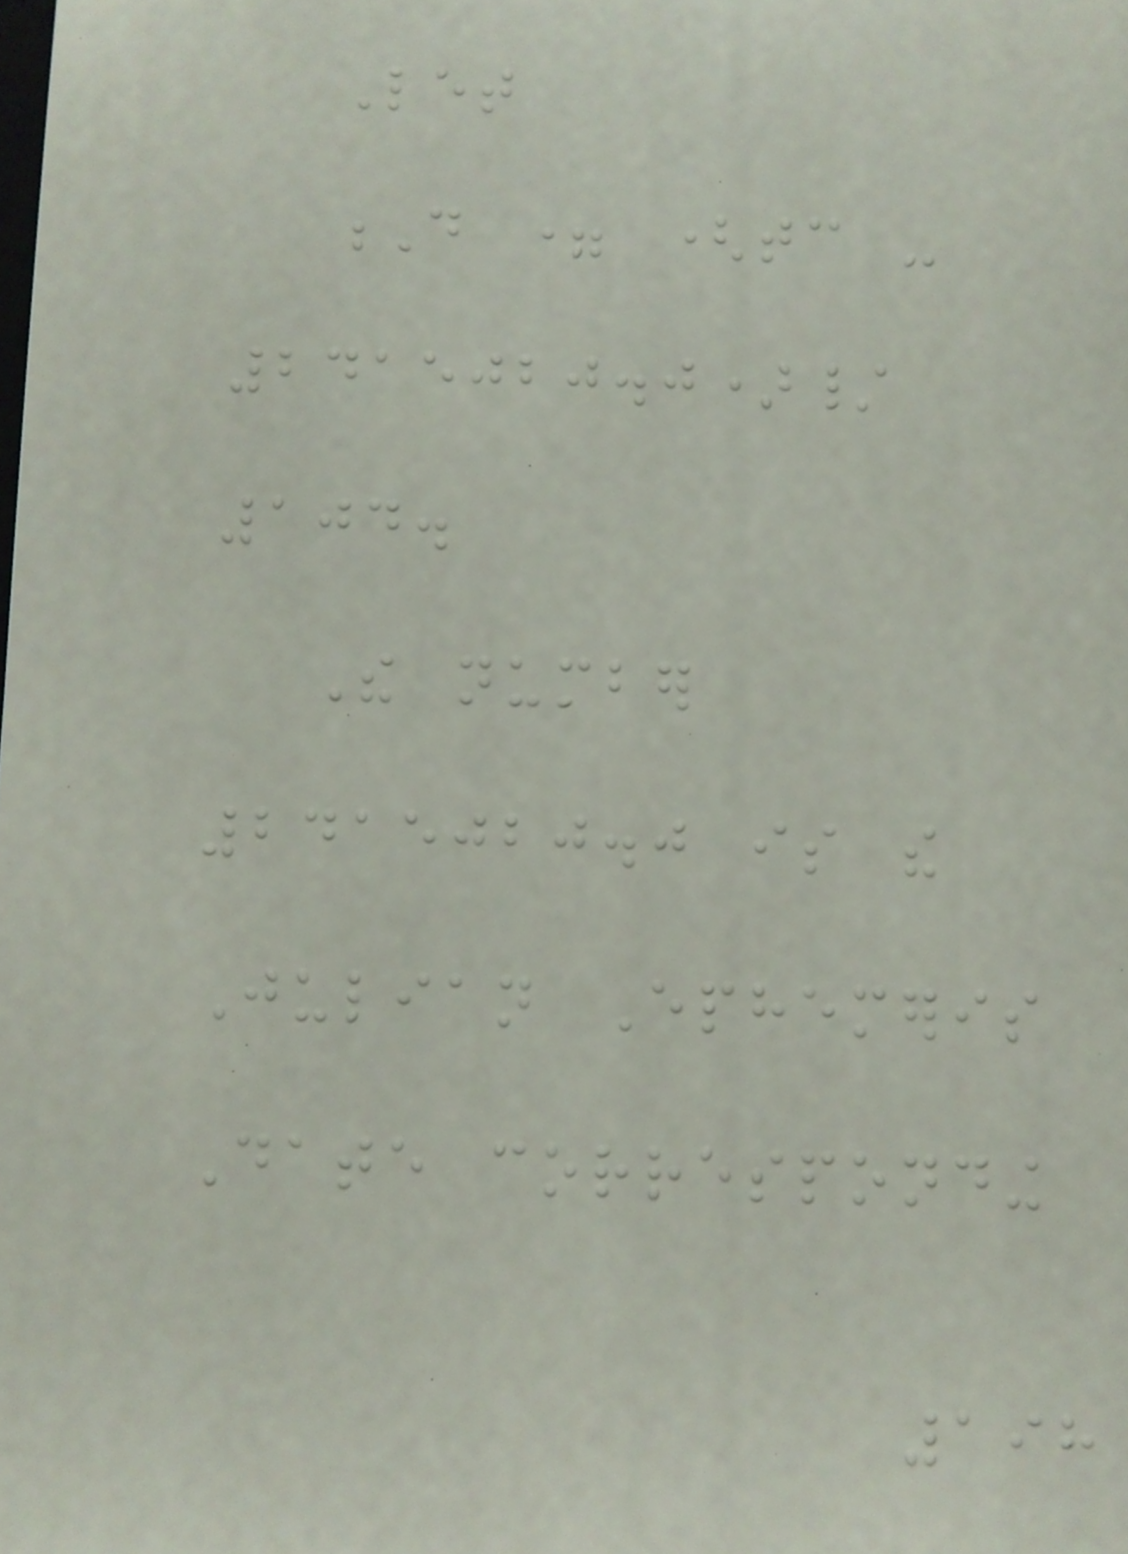Let
D = (tc -
2415020.0)/
104.
The number
2415020.0 is the
Julian Ephemeris
Date corresponding
198
